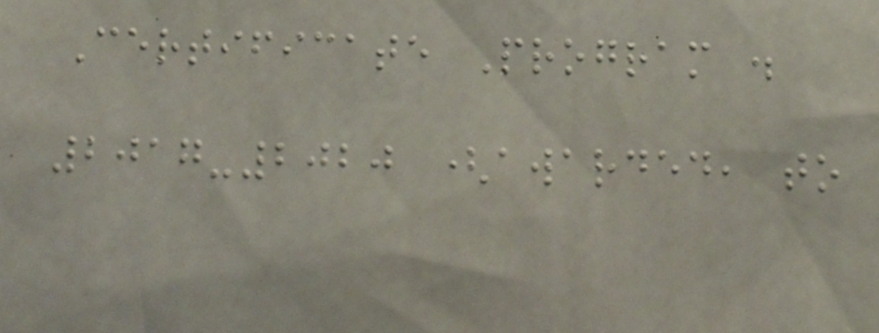Certificate Program .
2017-2020 (awarded, to
